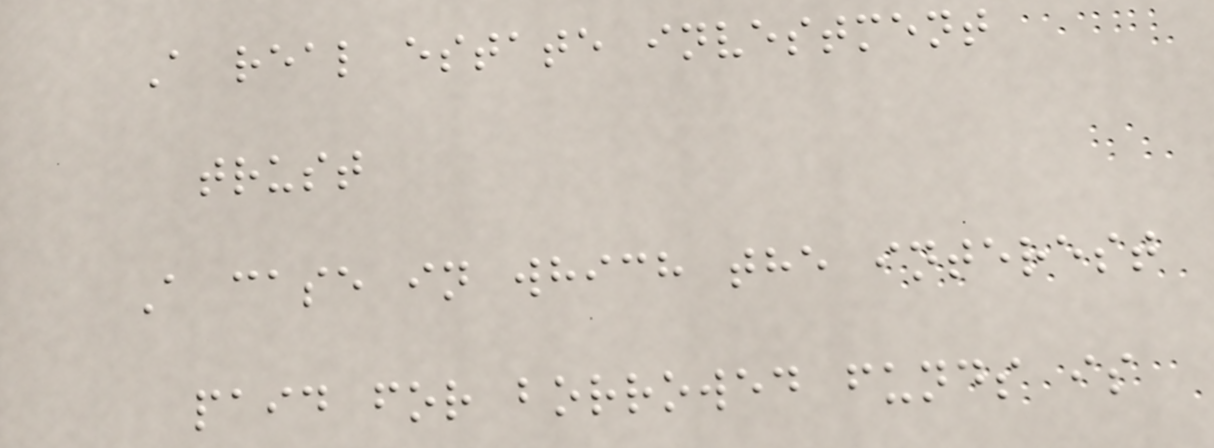A real estate investment
trust
A case in which the interest
paid for borrowed funds is
